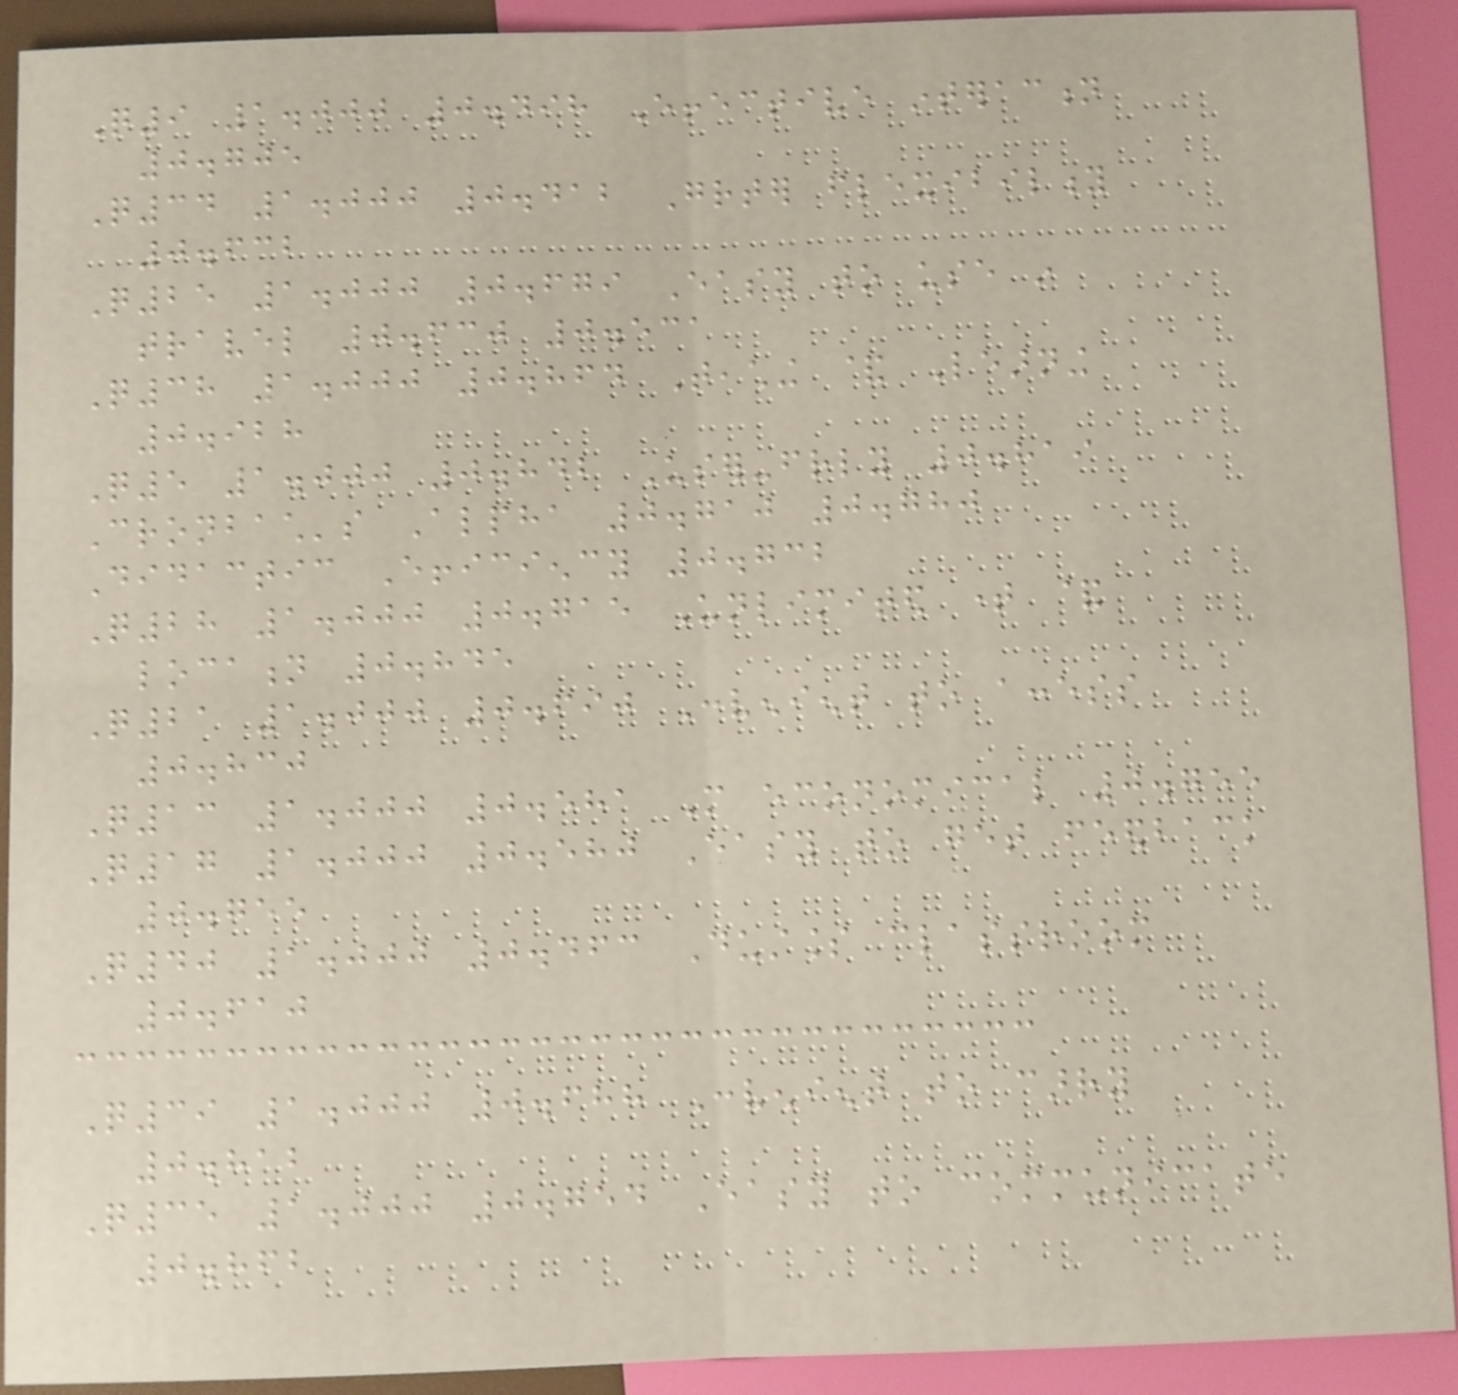Q9 1.000 0.498 Effective interaction
0.705
Q34 1.000 0.412 Greater flexibility
0.632
Q25 1.000 0.679 Easy to use in
travel 0.630 0.531
Q38 1.000 0.864 Teaching & Learning
0.928
Q5 1.000 0.842 User-friendly 0.819
Cronbach's Alpha 0.710 0.780
Didactic Efficiency 0.732
Q28 1.000 0.715 Unlimited time &
location 0.845
Q21 1.000 0.690 Convenient to access
0.830
Q13 1.000 0.581 More economical 0.755
Q17 1.000 0.580 Easy to get feedback
0.755
Q40 1.000 0.463 Dustless classroom
0.610
Q39 1.000 0.688 Convenient to carry
0.812
Q35 1.000 0.754 Easy to communicate
0.862
